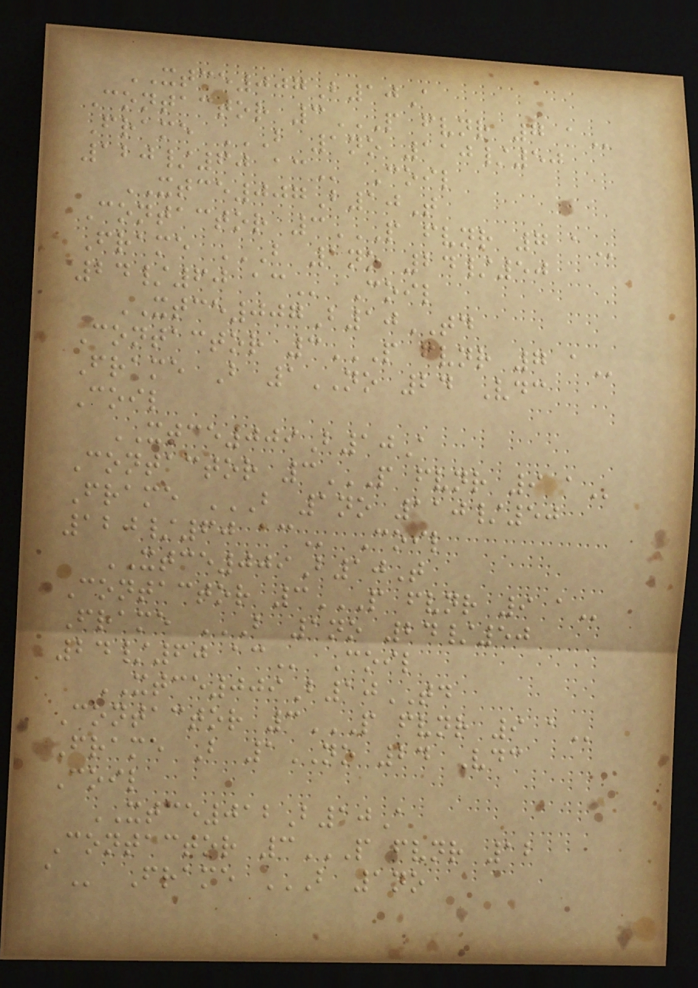XTCE007B10A
Contactor 3P FVNR 7 A
Frame B 1NO 110/50
120/60 AC Coil
XTCE007B10T
Contactor 3P FVNR 7 A
Frame B 1NO 24/50
24/60 AC Coil
XTCE007B10TD
Contactor 3P FVNR 7 A
Frame B 1NO 24 Vdc
Coil
XTCE009B10A
Contactor 3P FVNR 9 A
Frame B 1NO 110/50
120/60 AC Coil
XTCE009B10T
Contactor 3P FVNR 9 A
Frame B 1NO 24/50
24/60 AC Coil
XTCE009B10TD
Contactor 3P FVNR 9 A
Frame B 1NO 24 Vdc
Coil
XTCE012B10A
Contactor 3P FVNR 12
A Frame B 1NO
